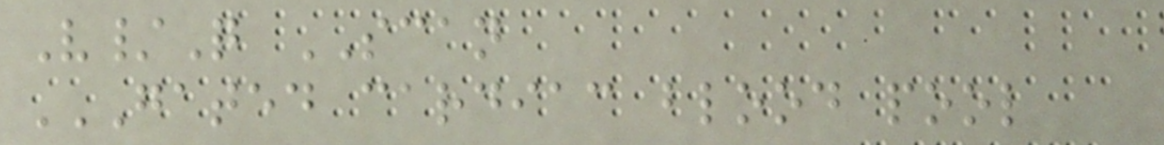V/Q SCAN
GATED CARDIAC BLOOD POOL
